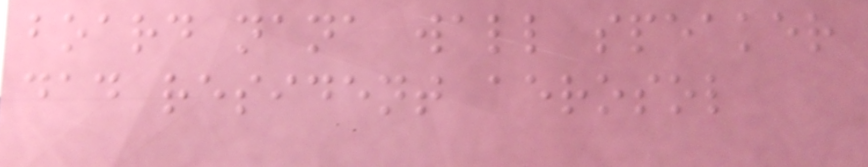board nana wall speaker
dad resident aerosol
